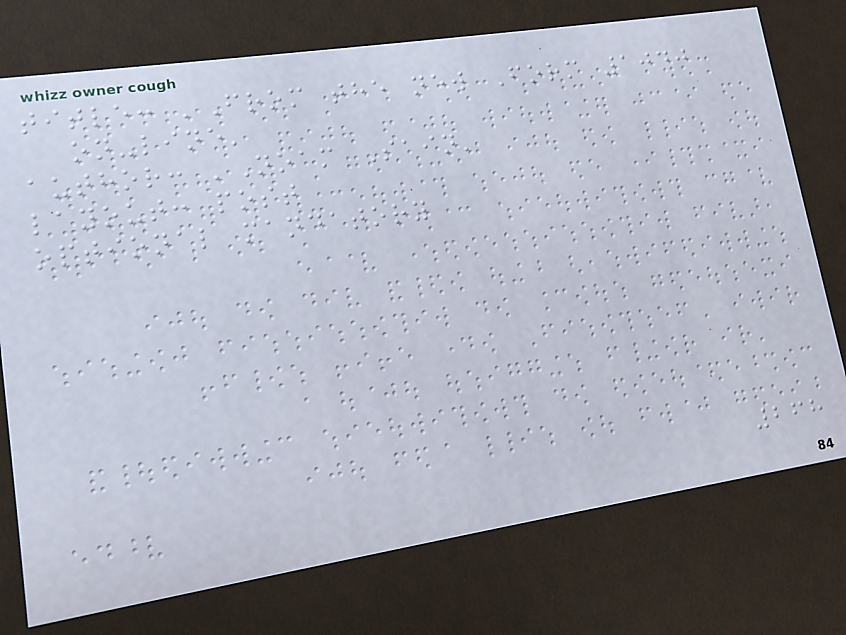title: 'From the new Form 1040
on-line'
author: 'Noam Sain'
layout: post
optional mandatory
268
